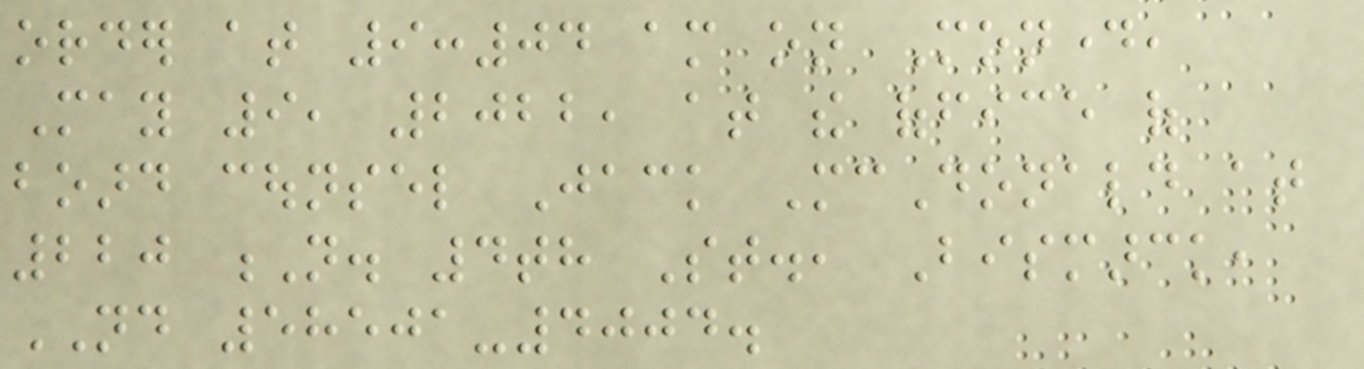order at 9:04 am on Monday,
May 9, 2022, at the office of
board counsel Jack McDonald at
220 N. 4th St., Bismarck,
ND 58501-4004.
